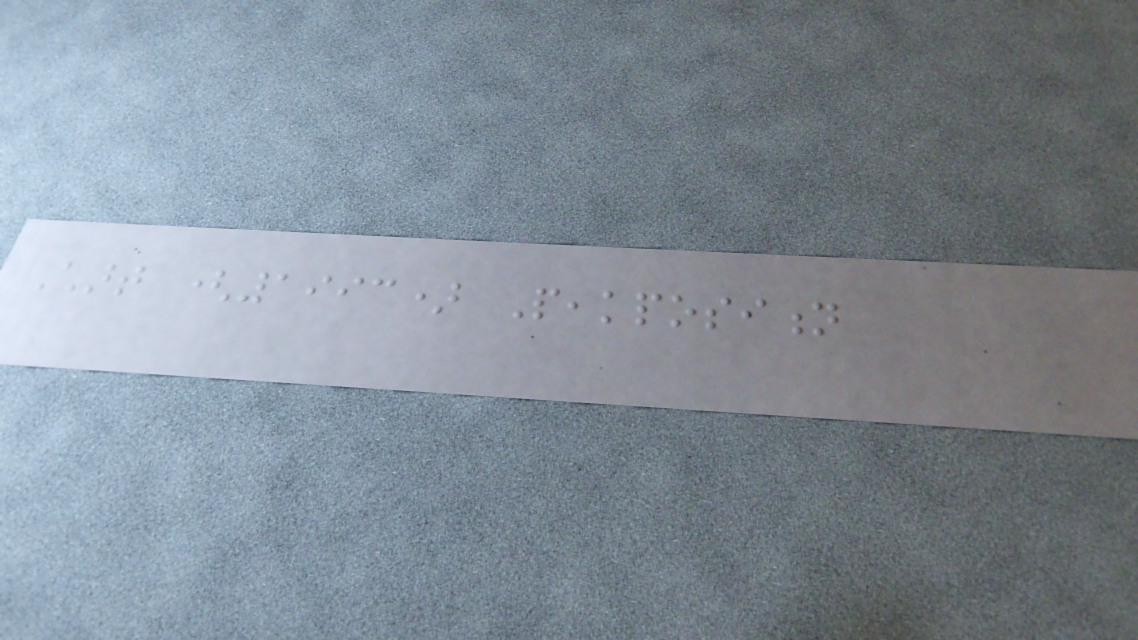Chart (1993) Peakposition
